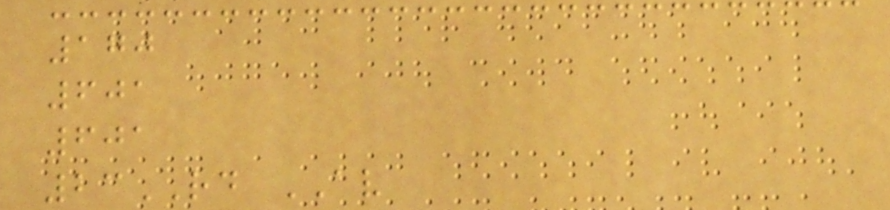170
601
601
23RD AV
